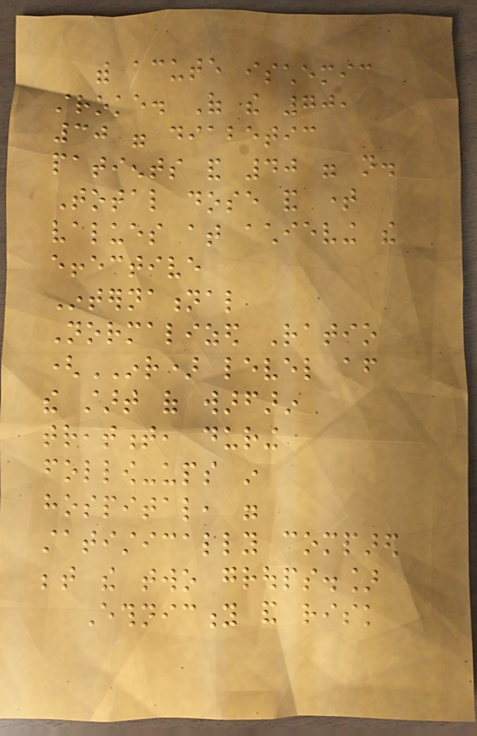with acute ischemic
stroke. Of the 70,
30 were diabetic
patients and 40 were not.
Total dose and time
values at achieving the
effective
International
Normalized Ratio
(INR) level after
the start of warfarin
treatment, during
follow-ups in
hospital, were
statistically compared
between the two groups.]
Ethnicity and risk
